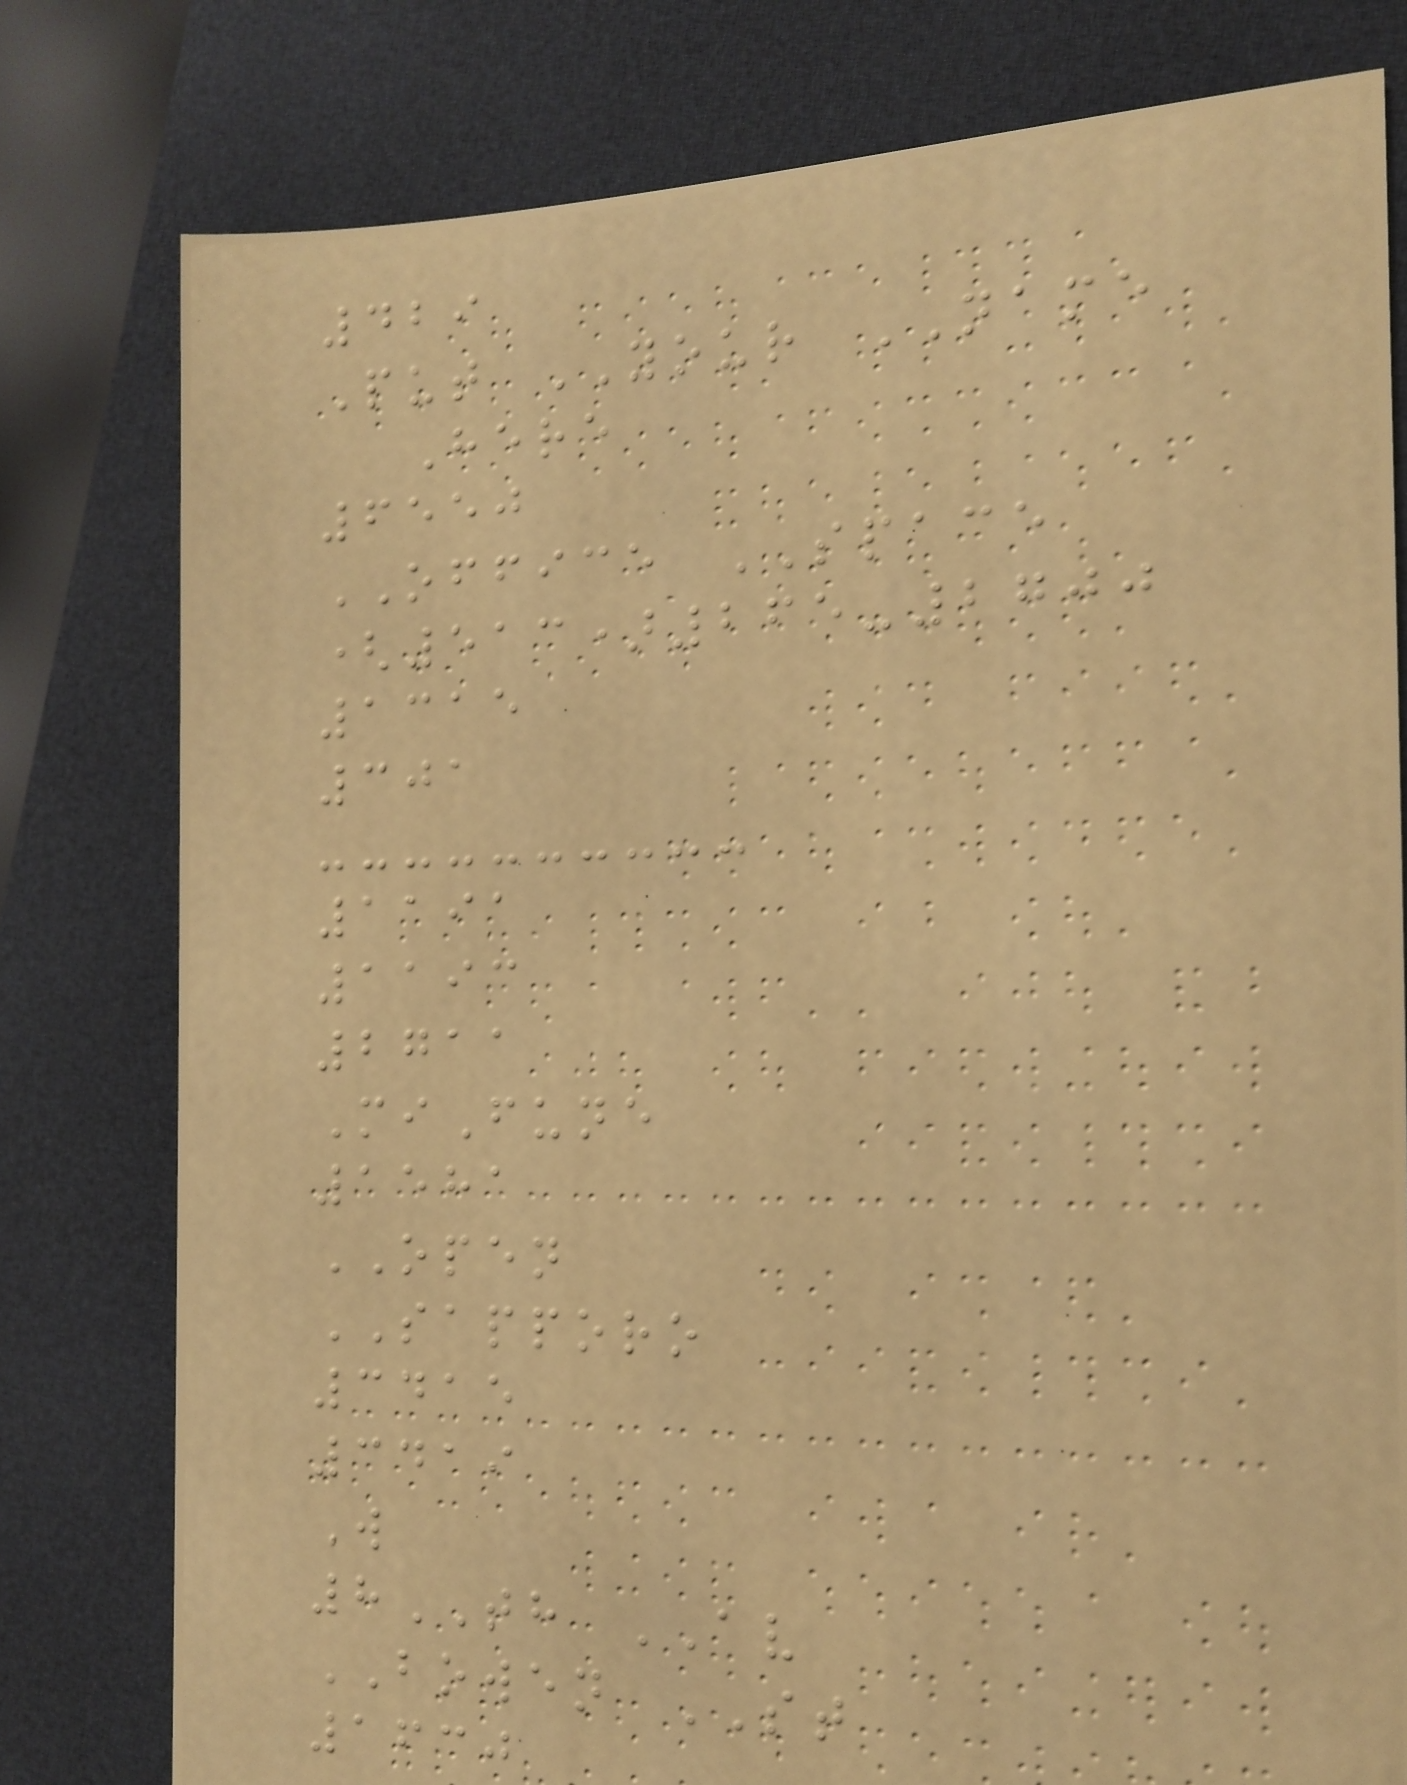429
Put YOUR NAME
Here
6550
OFFICE SPACE
(513)265-2700
1315
301
1191
1193
2711
MiFune
1581
OPEN
SAPPORO
3415
3419
W
8TH AV
BOWEN ST
1630
